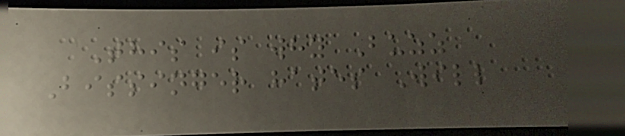This is why Buzz
Bissinger hates Will
